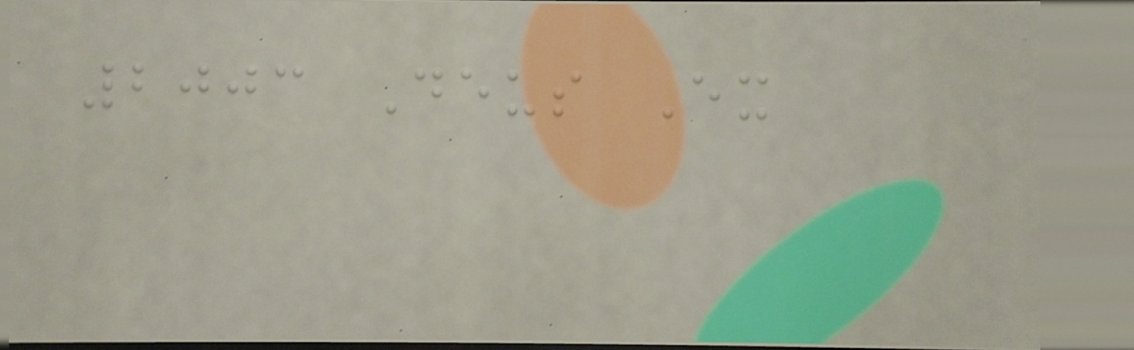2003 Deus Ex
